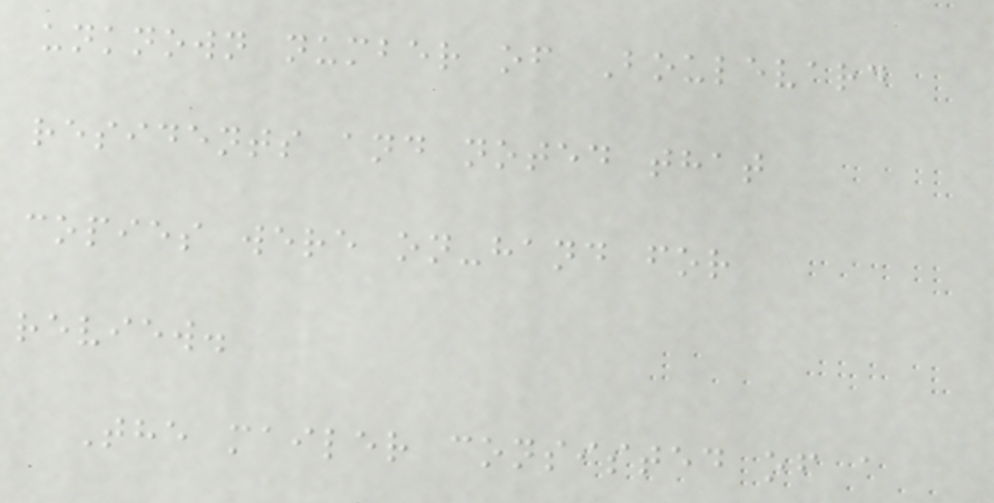unknown number of Boulevard
residents and noted that
copies were on-hand for
review.
The mailer consisted of a
